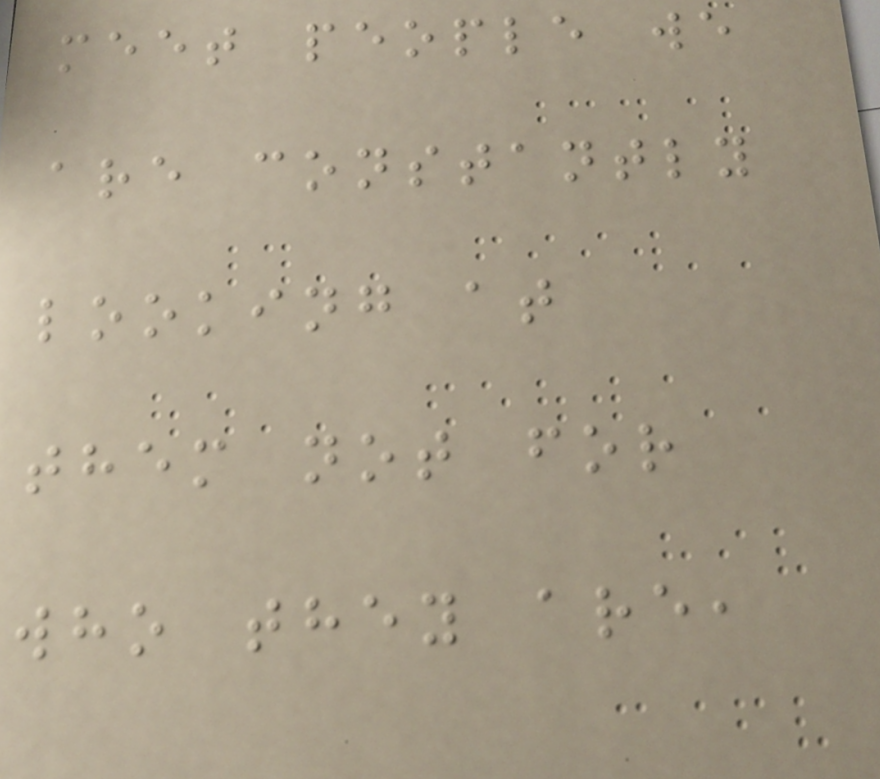meet people we
are constantly
looking at
them not for
who they are,
